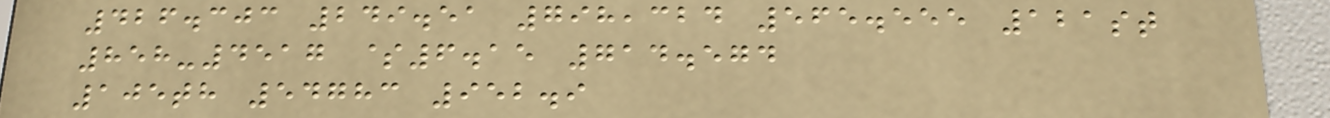426.303 249.51 798,324 565.555 121st
858-4517 $6.15 714.574
105th 54783 952.9
